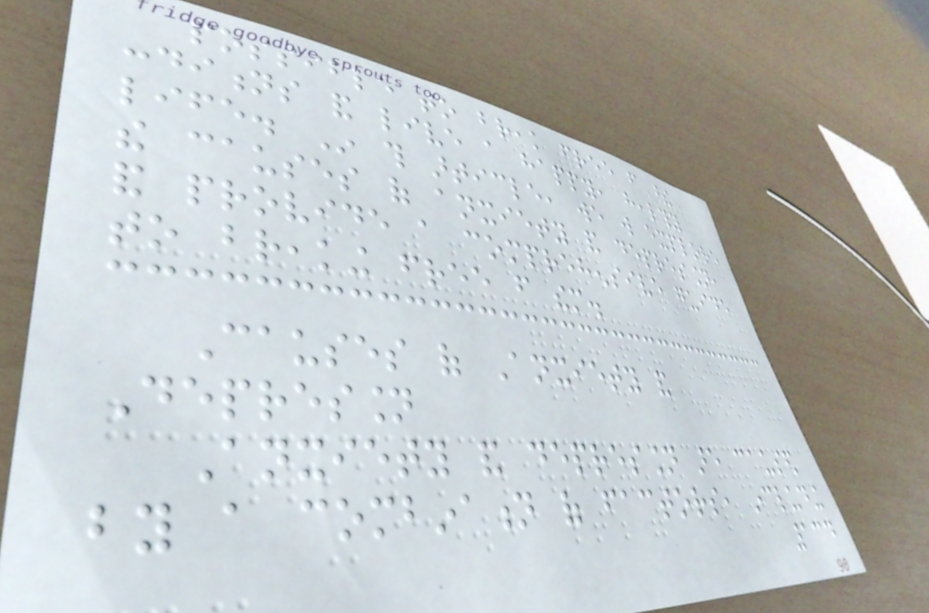possible to break free from these
conditions and live a happy, healthy
life. In this article, we will explore
the causes of anxiety and depression,
and provide a comprehensive guide
to breaking free from them.
Causes of Anxiety and
Depression
Anxiety and depression are caused
by a combination of factors, including
134
